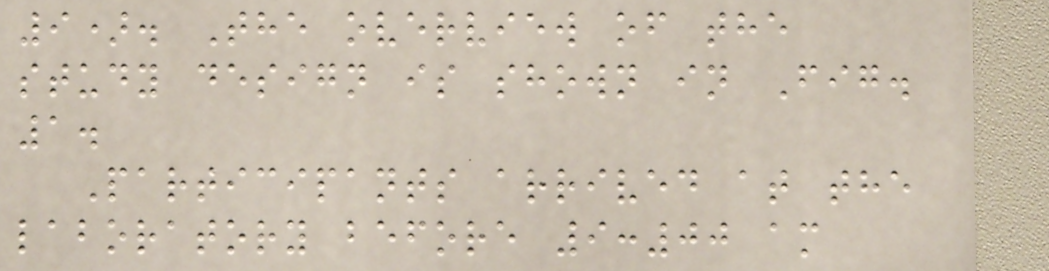9). The overview of the
study design is shown in Fig.
1.
Participants arrived at the
laboratory before 9:00 am
